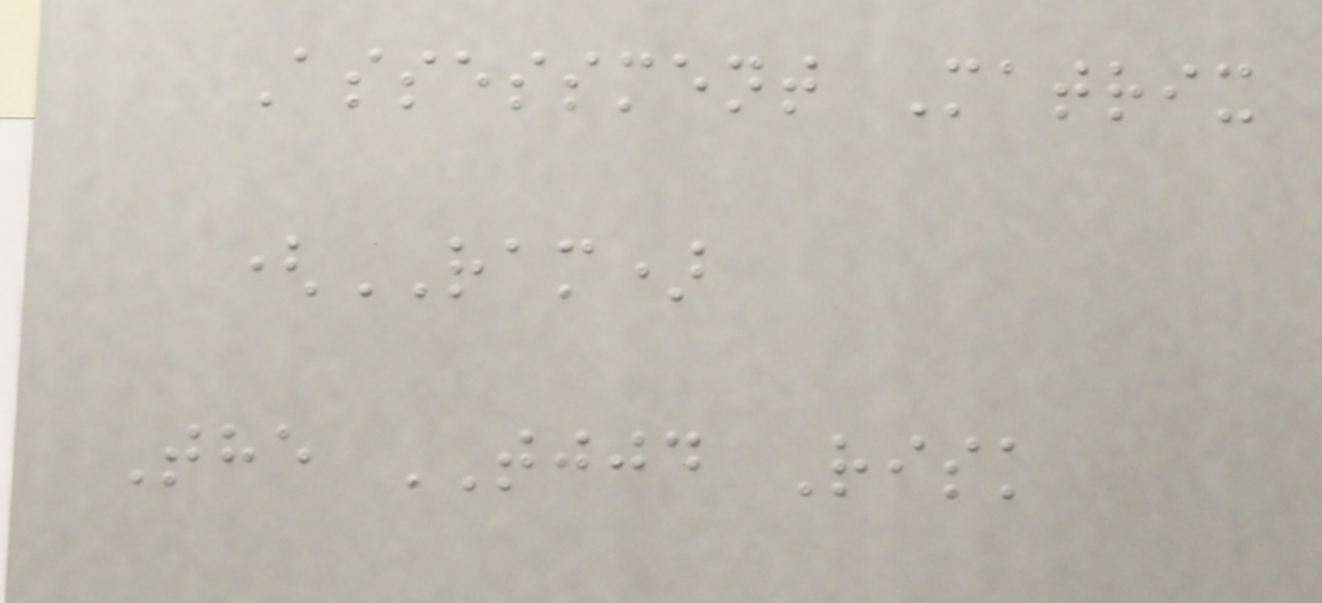Assessment Matrix
(RAM)
The TJJD Risk
